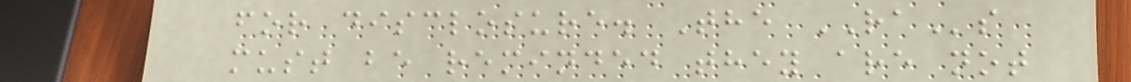for disclosure. The RAs
must be reminded they are not
